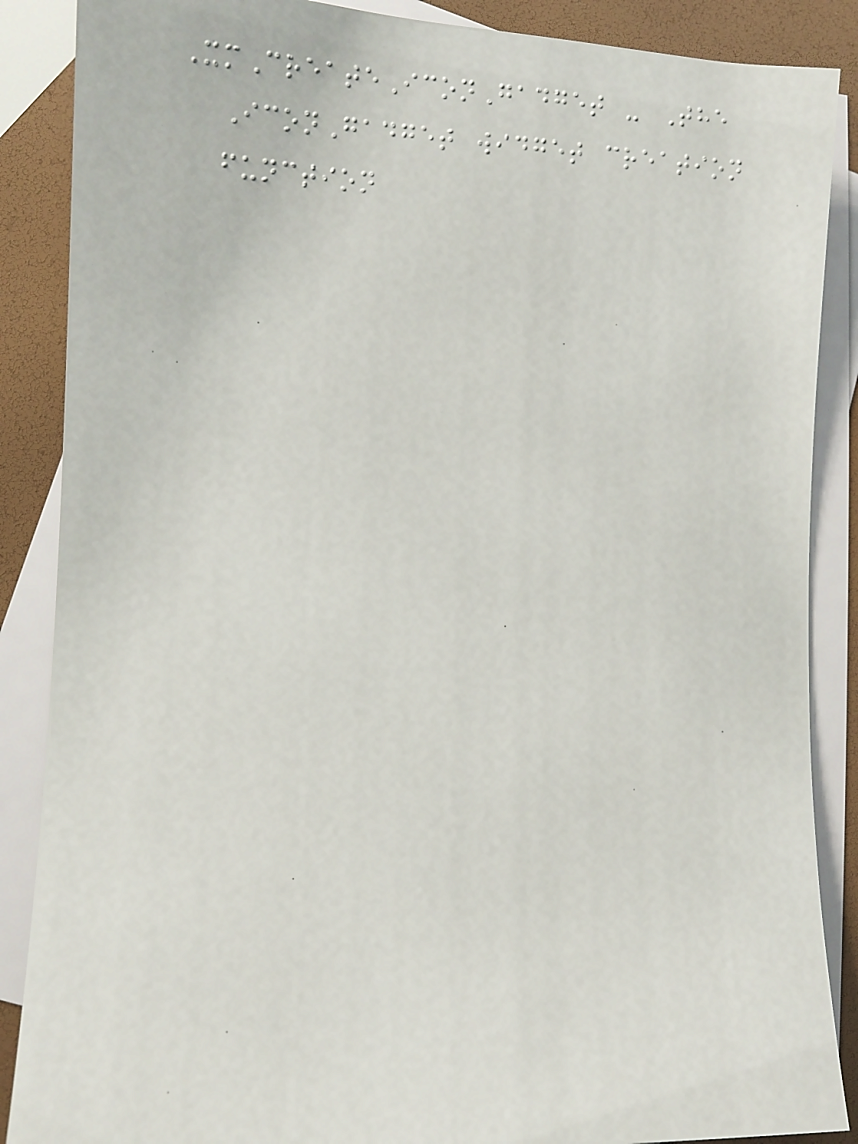XmCreateIconGadget - The
IconGadget widget creation
function
